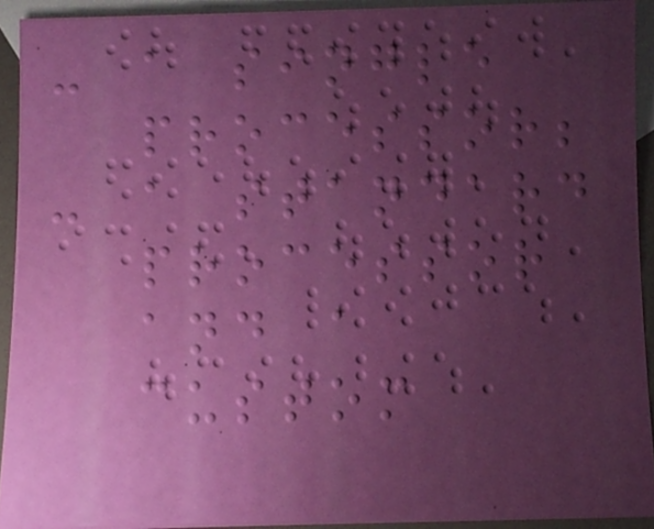- a single
processor;
- a standard
processor
and a
custom
